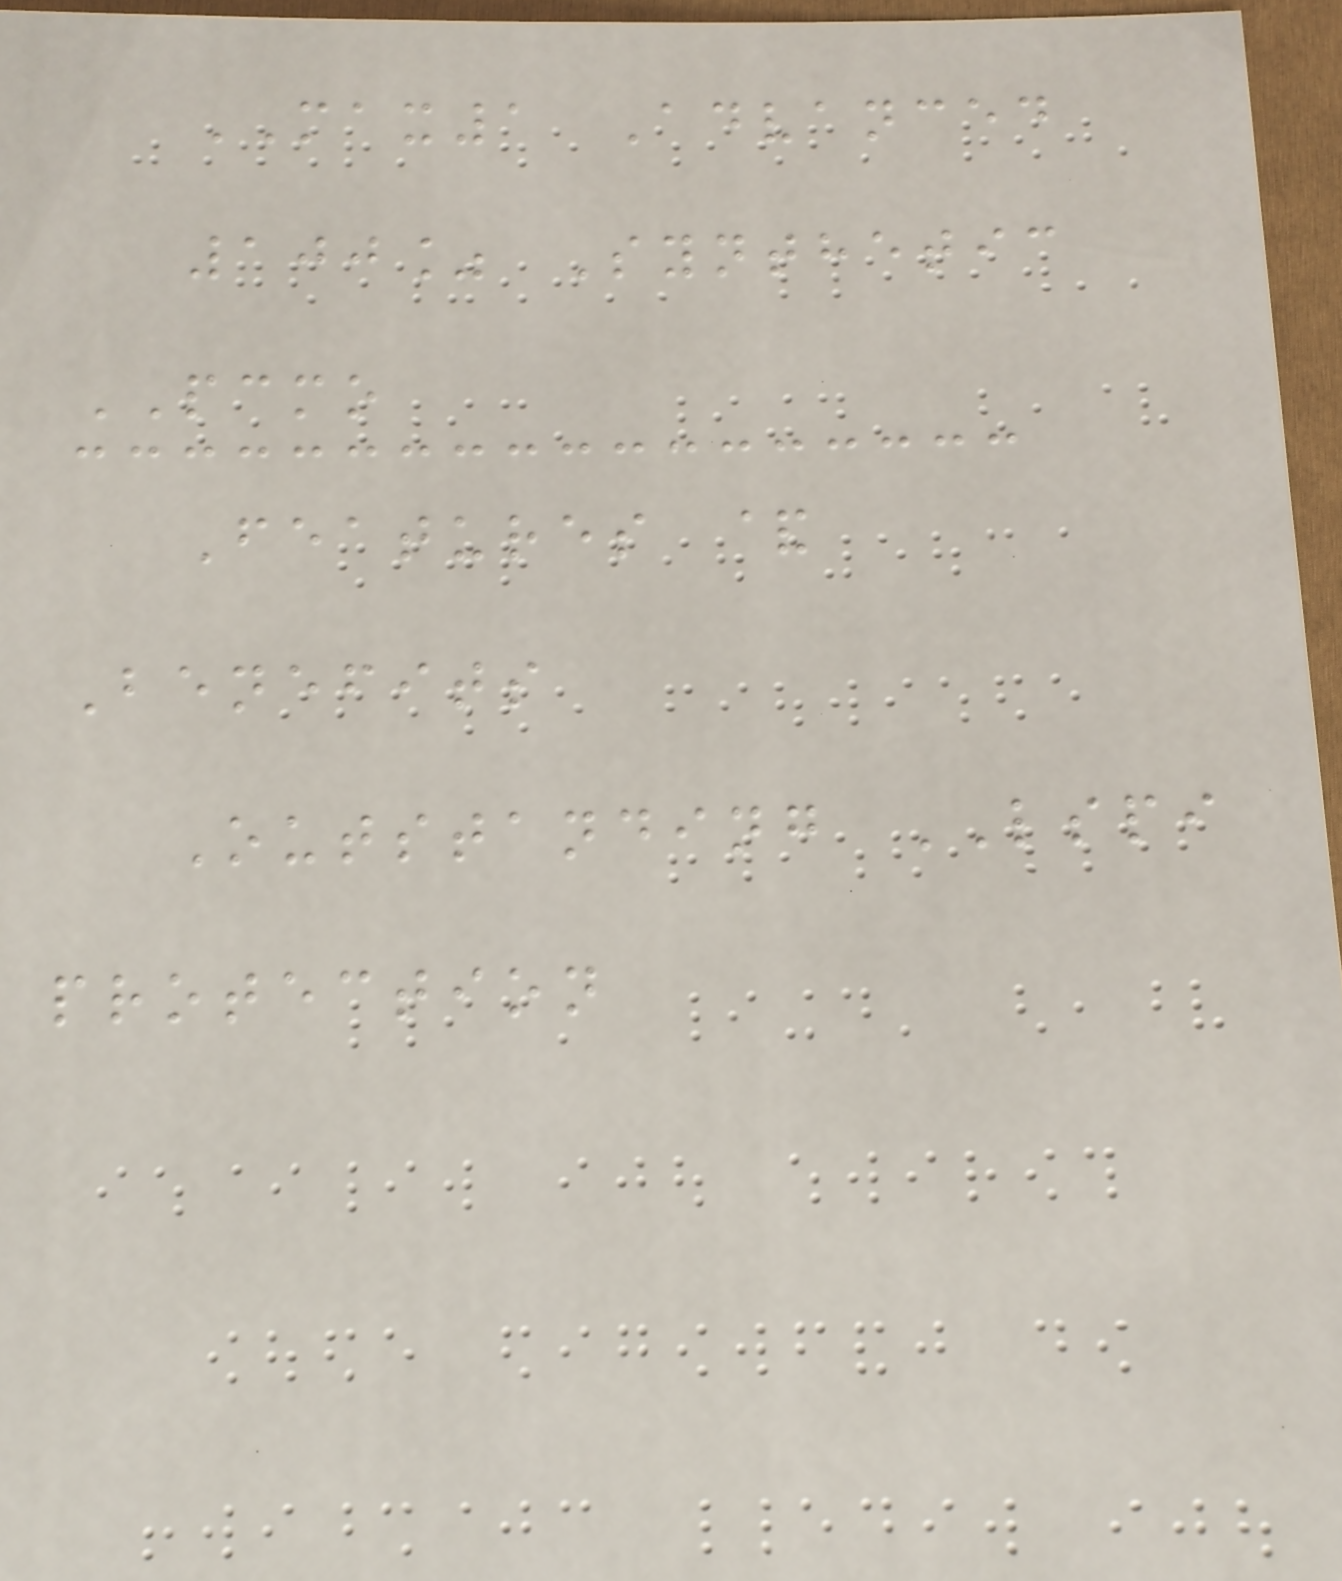MAX1 Advanced
100% Synthetic
PCMO
Features &
Benefits
Outstanding LSPI
protection
